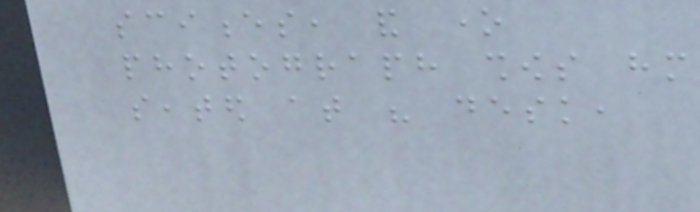sciences, and one
photograph shows him
seated at his desk,
